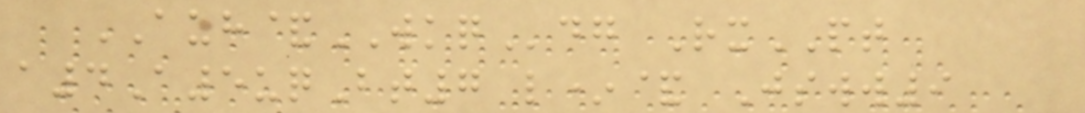AUH&WKQdg RxPT
a4A5uqBt7 l*& Jsww9
